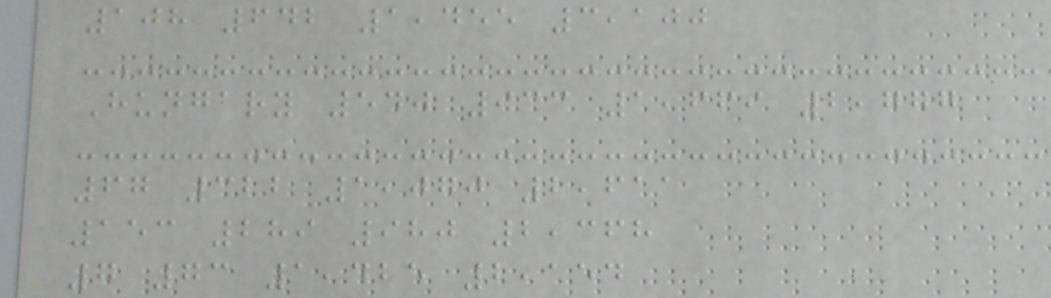108 642 1,455 3,100
Hungary 540 933 1,669 2,777
67 322 1,070 2,611
153 289 980 2,368
7 73 1,425 2,154
